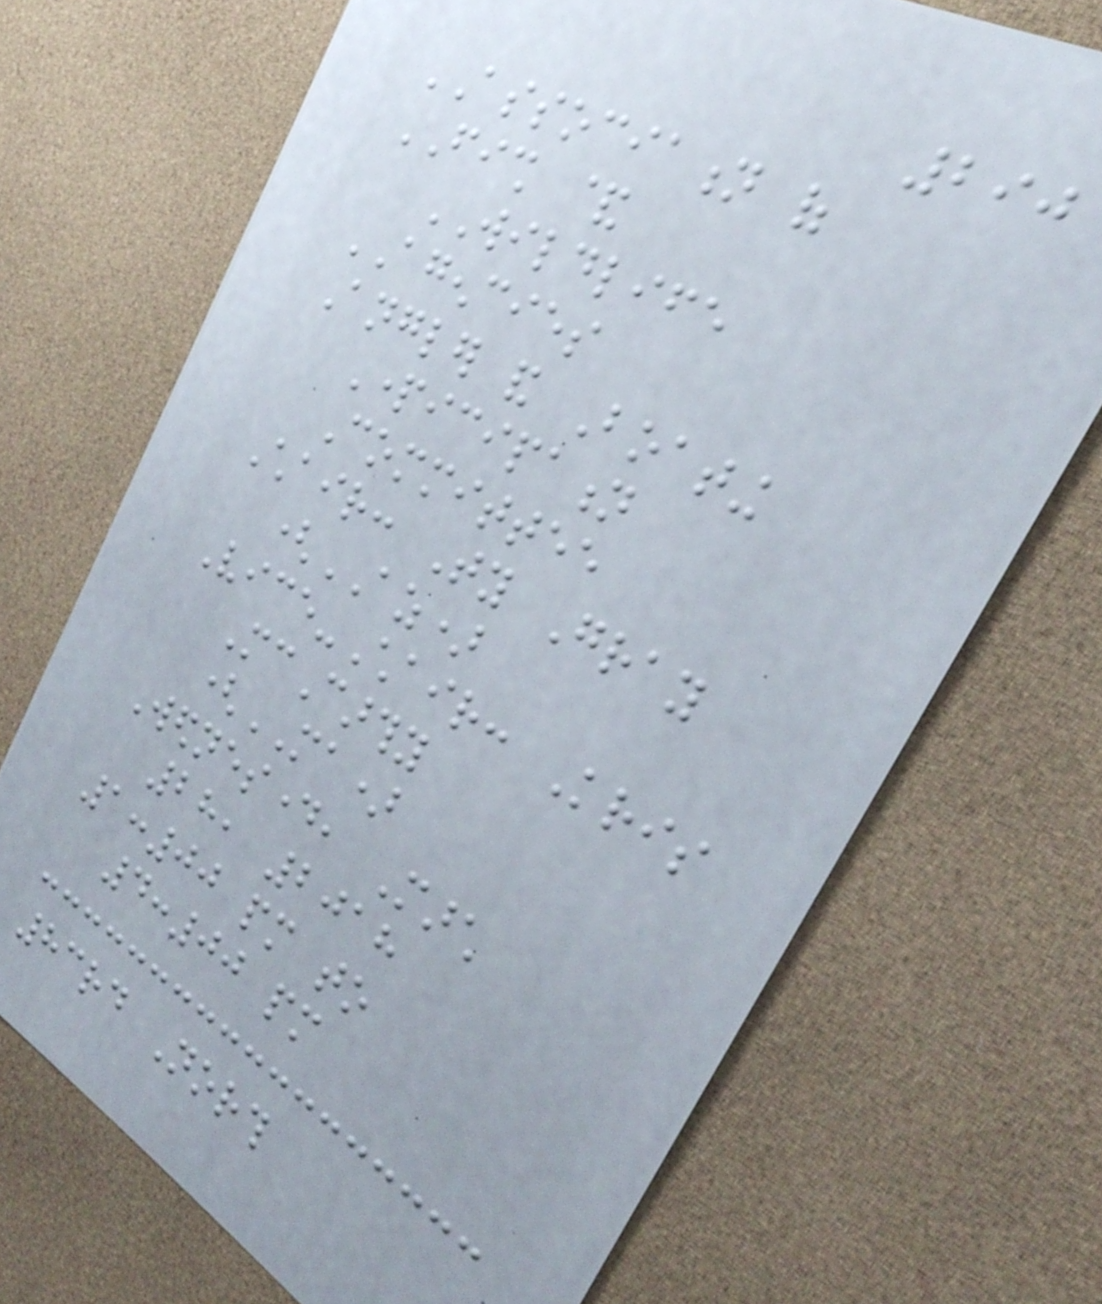290
ASSOCIATION of
FISH &
WILDLIFE
AGENCIES
Angler and Boating
Participation
Committee
Chair: Ty Gray
(AZ)
Vice-Chair: Kris
McCarthy
(MA)
Wednesday, March
28, 2018
1:00 pm to
4:00 pm
83rd North
